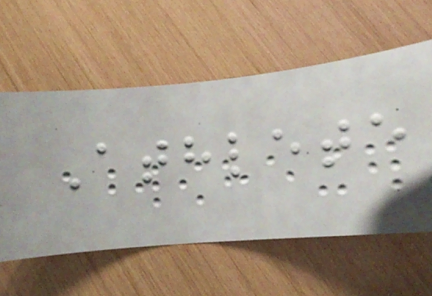Athlete
